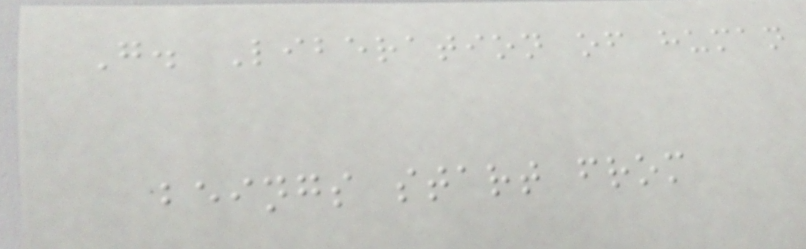G. Liberation of human
beings start from
